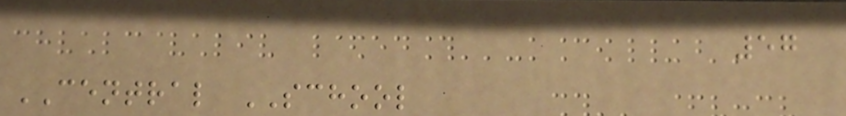57
CENTRAL SCHOOL
